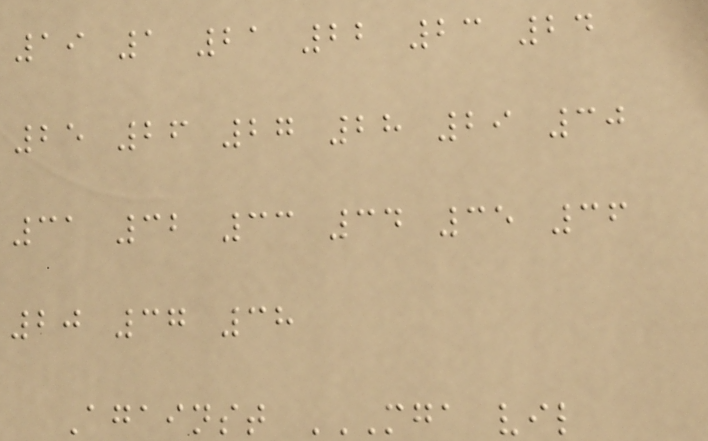19 1 21 22 23 24
25 26 27 28 29 30
31 32 33 34 35 36
20 37 38
Against MGA VIL
